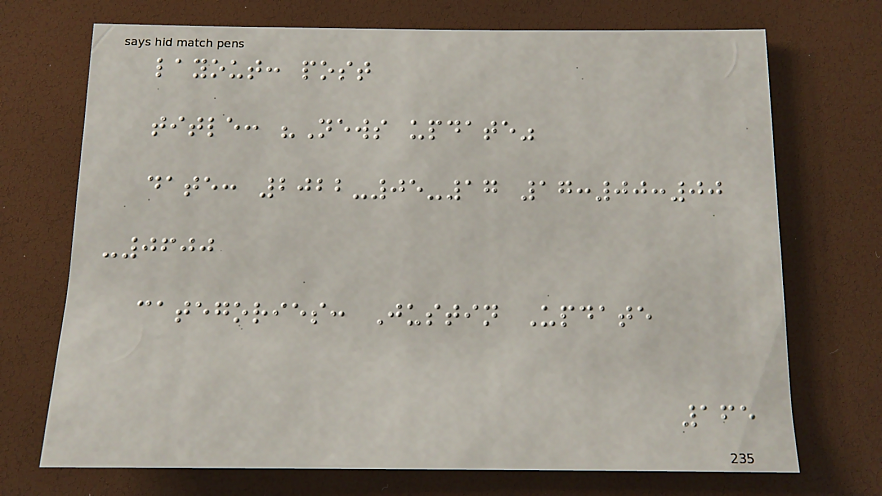layout: post
title: "News update"
date: 2022-05-17 17:00:00
-0600
categories: Justin Update
165
